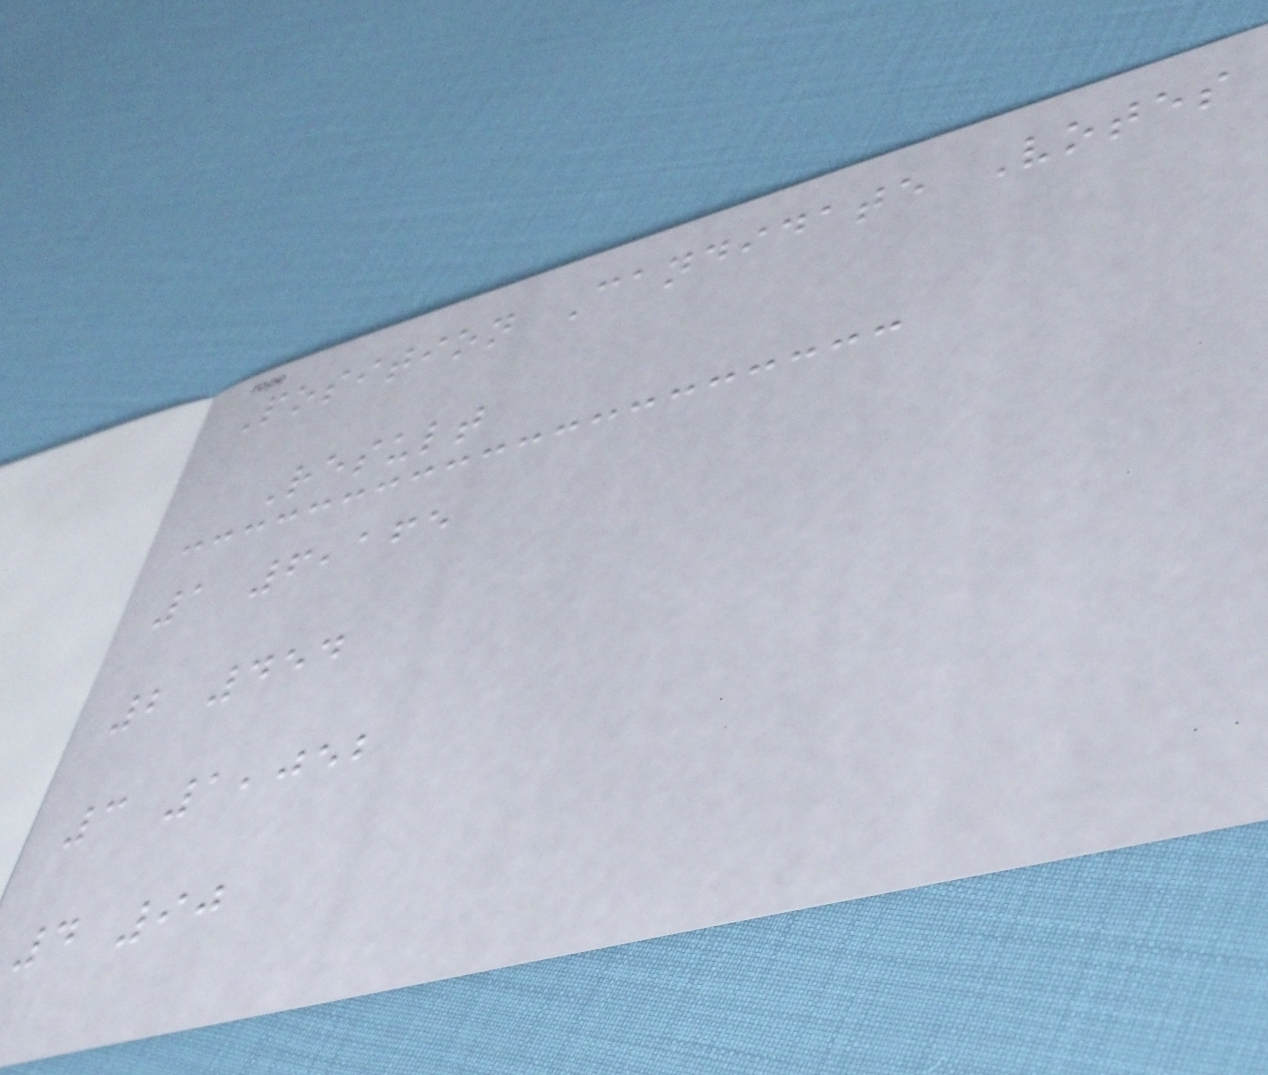Position Candidate Votes
Result
1 6,165
2 454
3 1,052
4 90
